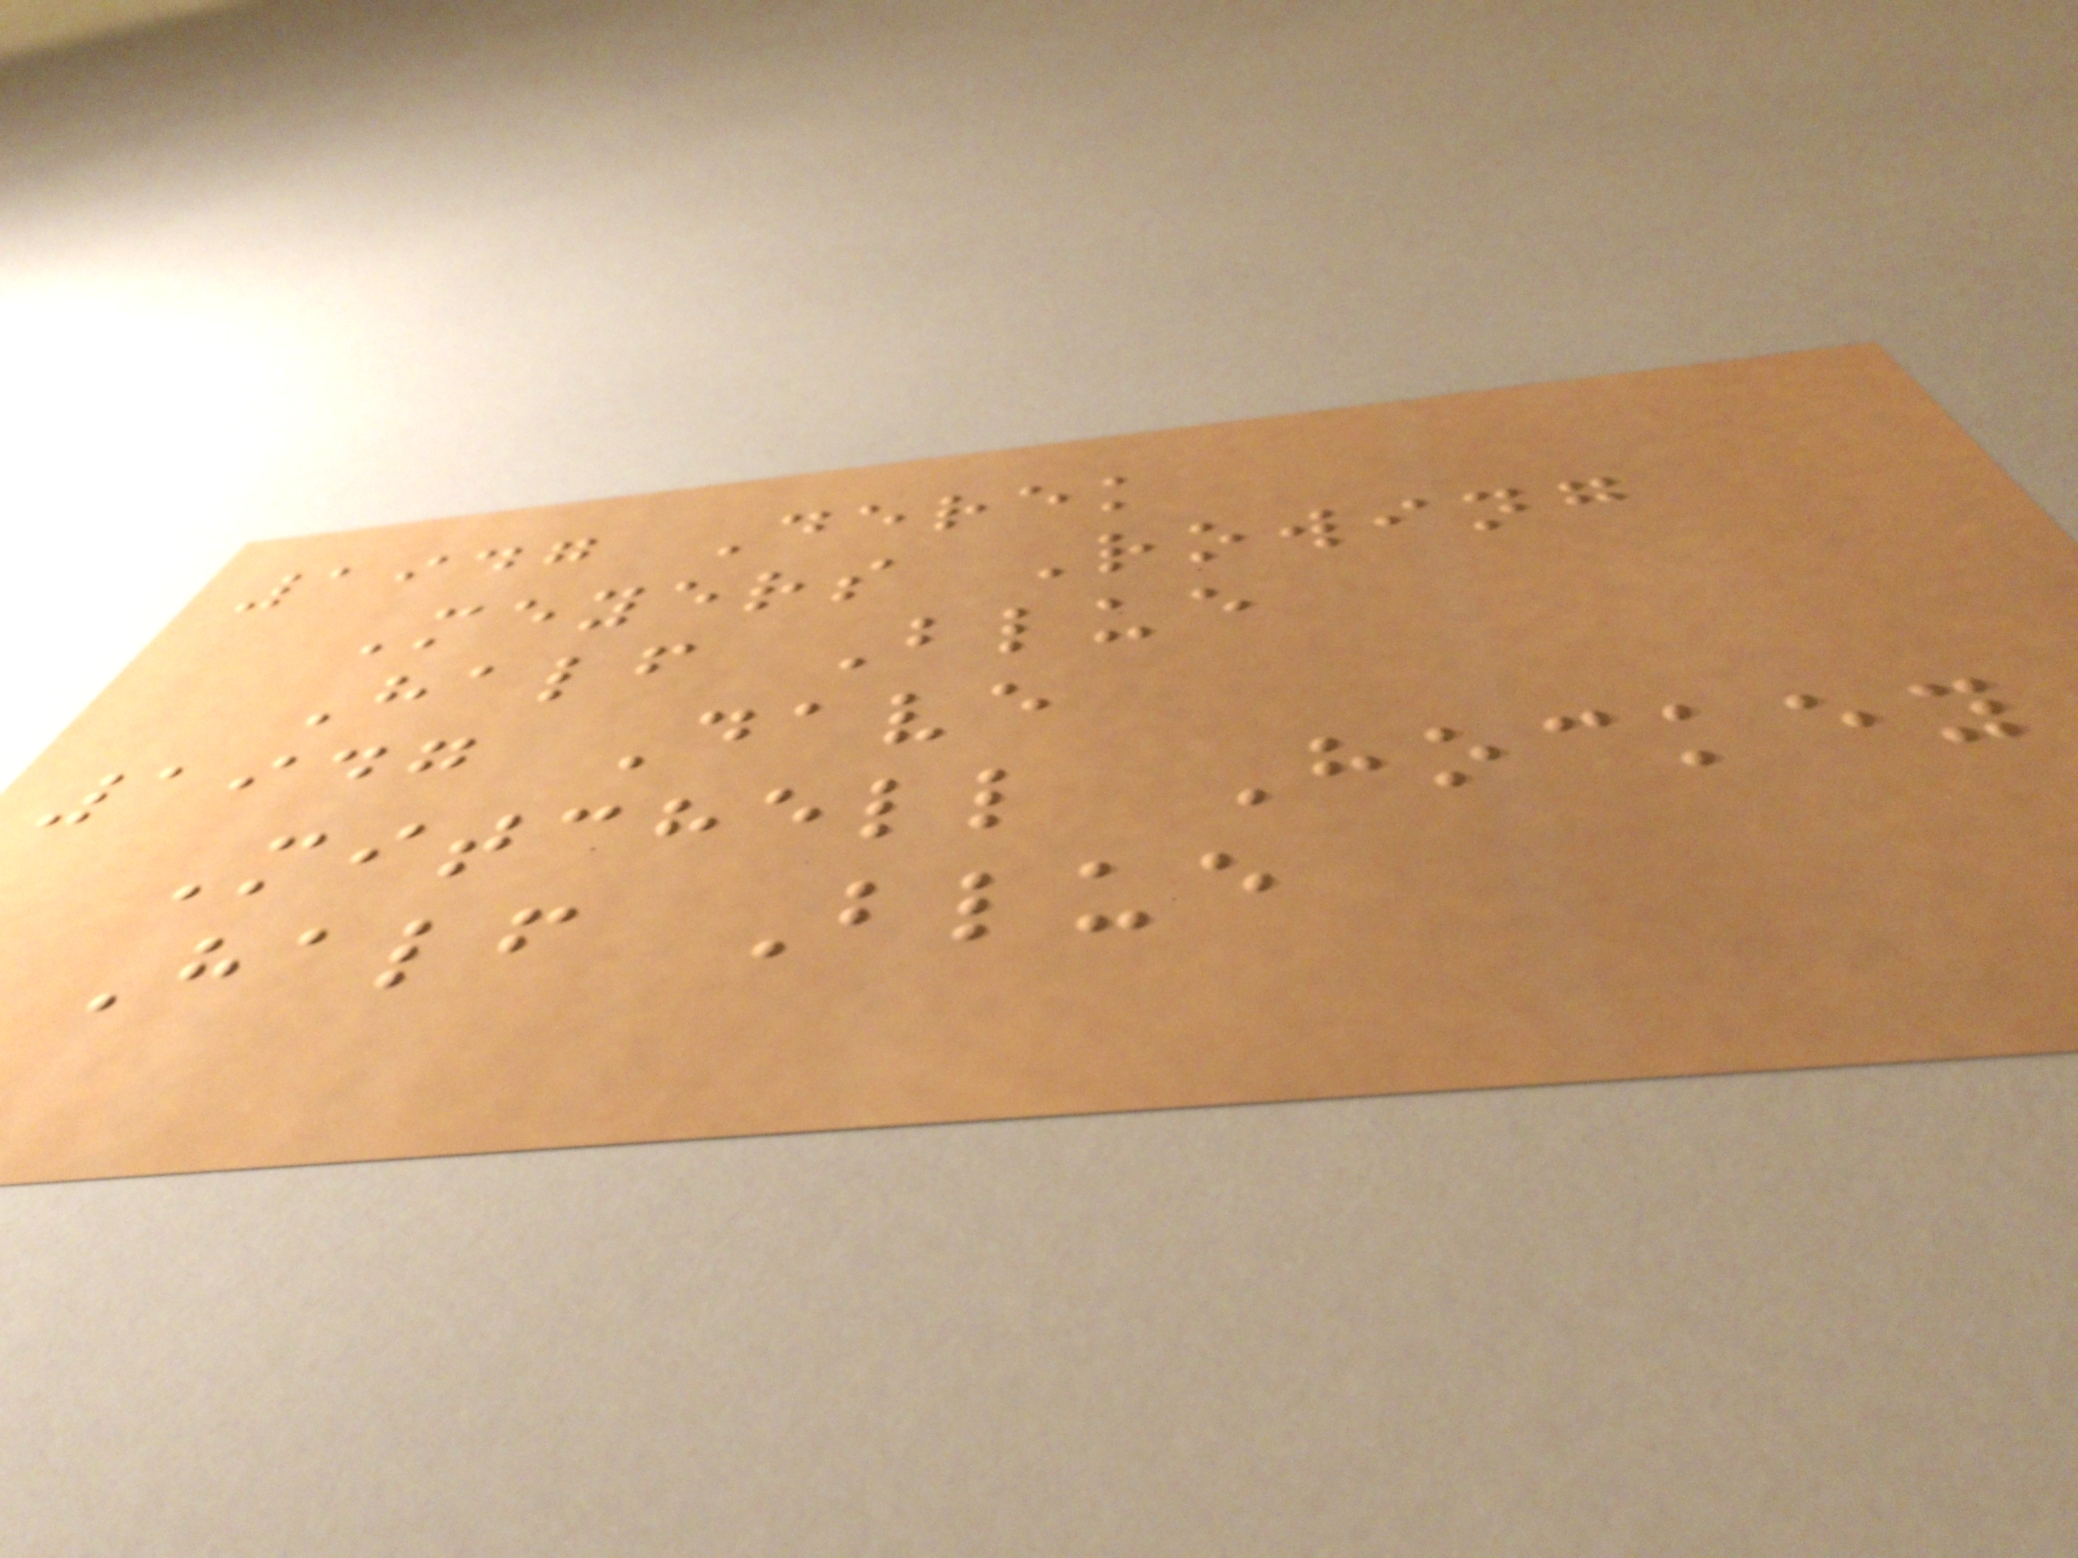1947 Derek
Meyers Rowing
Half Blue
1947 Dave
Mitchell Hockey
Half Blue
